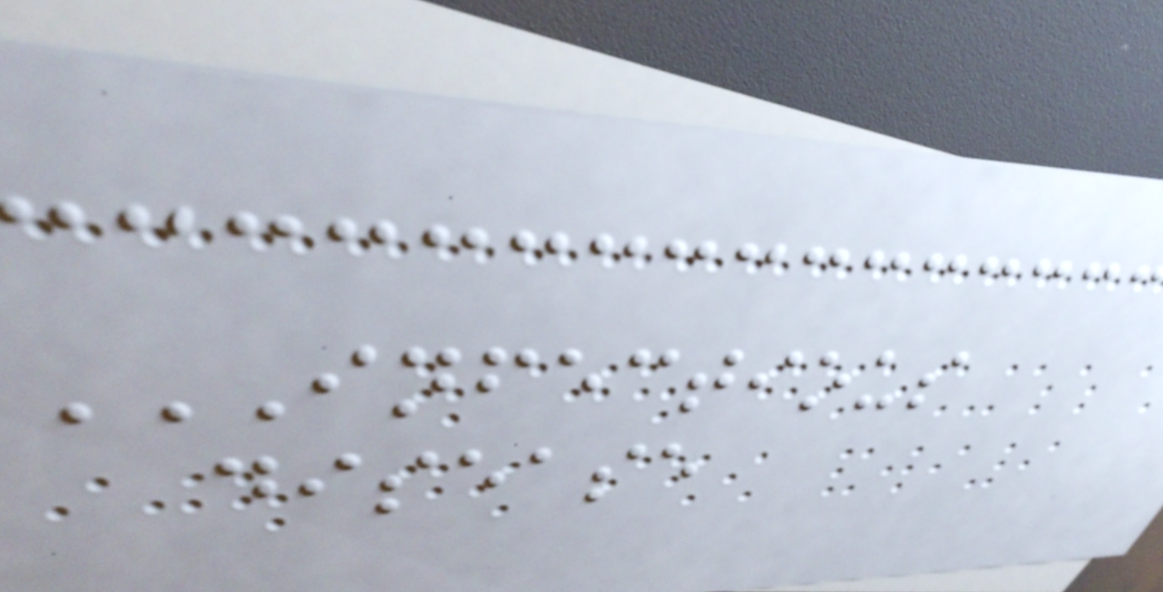INFECTIOUS
DISEASE
